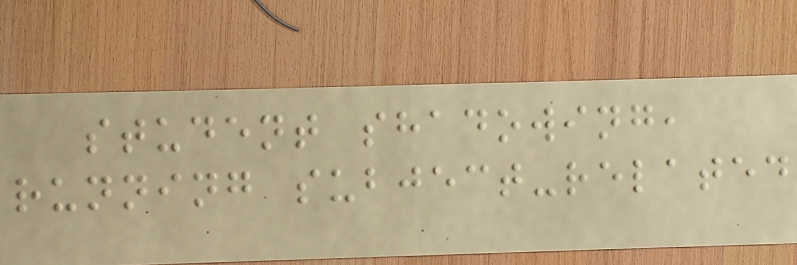student shadowing,
running subject-related
